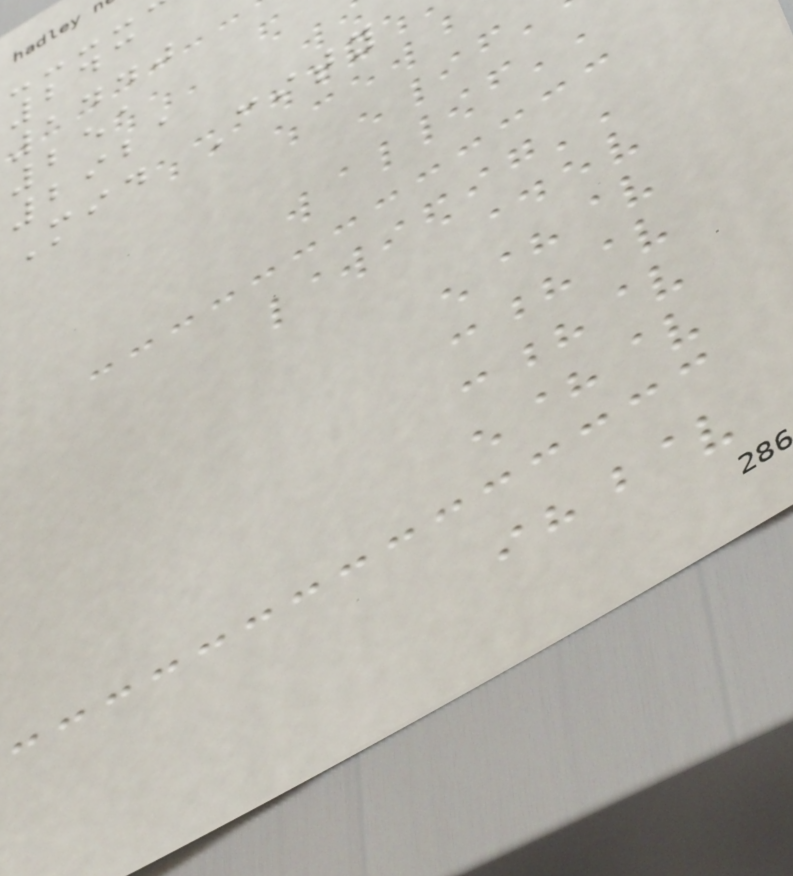243
1440
251
2921
Mid City
